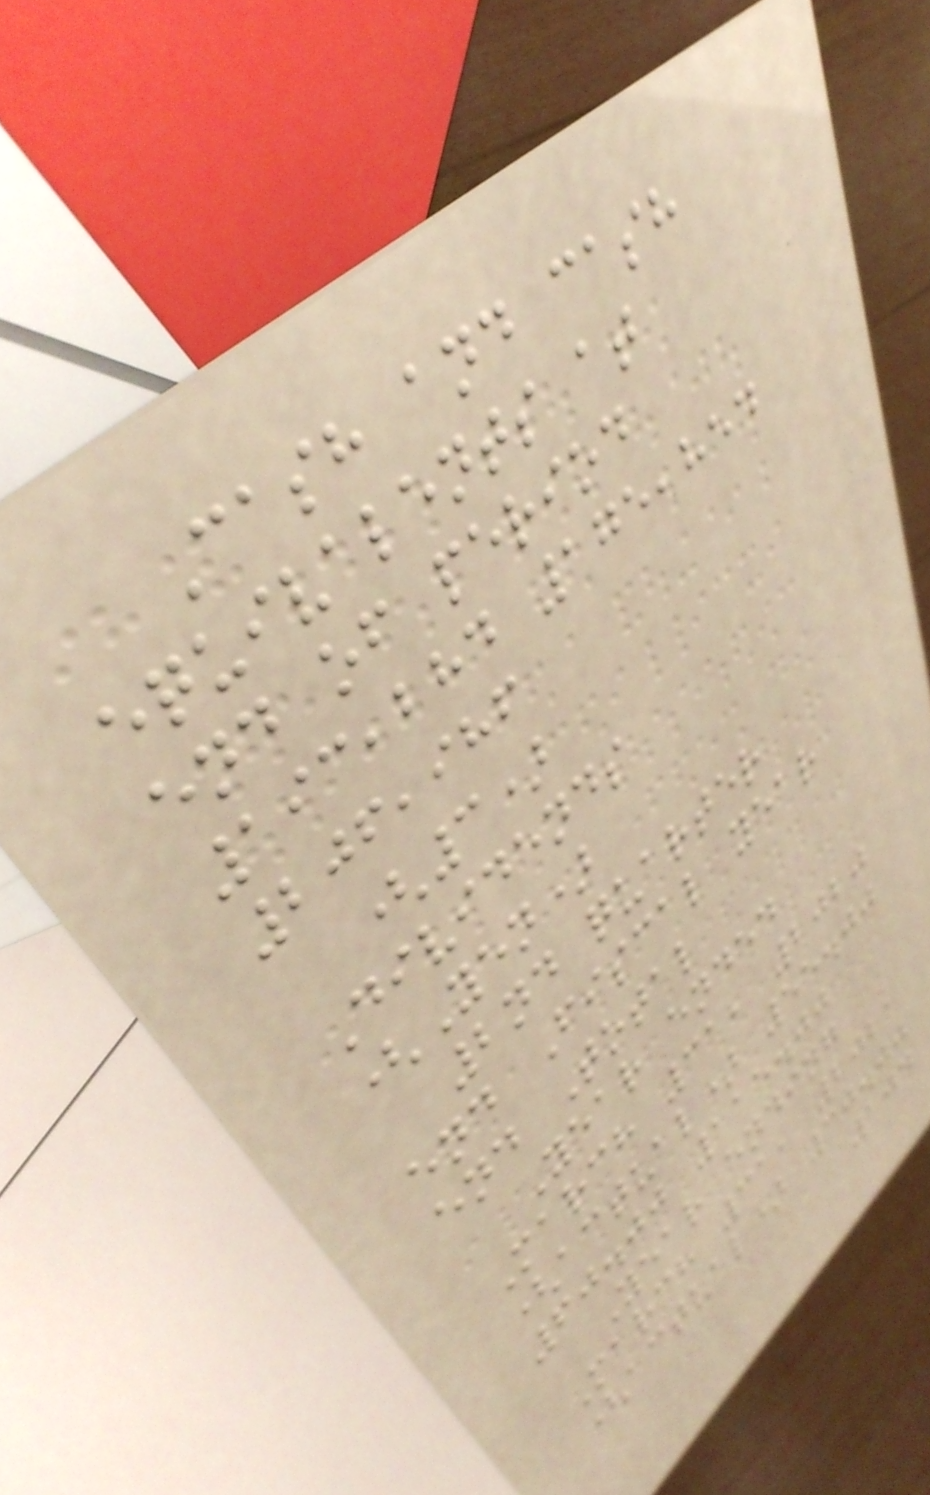Cash and cash
equivalents at
end of period
193,284 175,854
206,986
(3)
Dividends
(Yen)
2nd quarter
end Fiscal year
end Total
Year ended
March 31, 2020
(actual) 55.00
60.00 115.00
Year ending
March 31, 2021
(actual) 30.00
104
